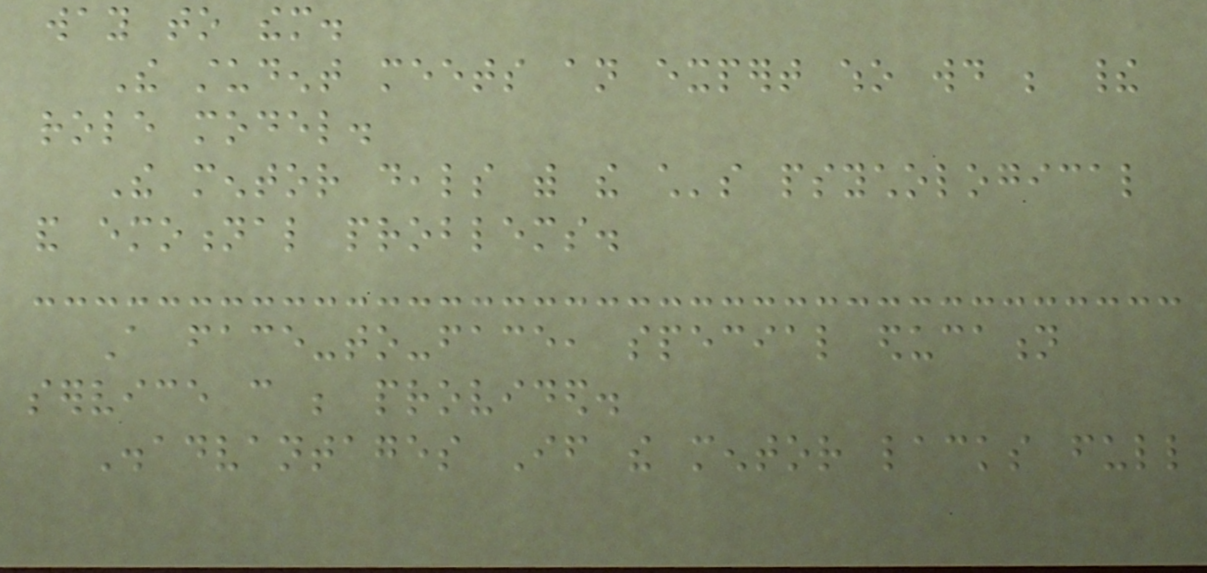way to them.
The student meets an expert who would be their
role model.
The mentor deals with the child's psychological
and emotional problems.
A face-to-face, special education
service can be provided.
Disadvantages If the mentor lacks full
